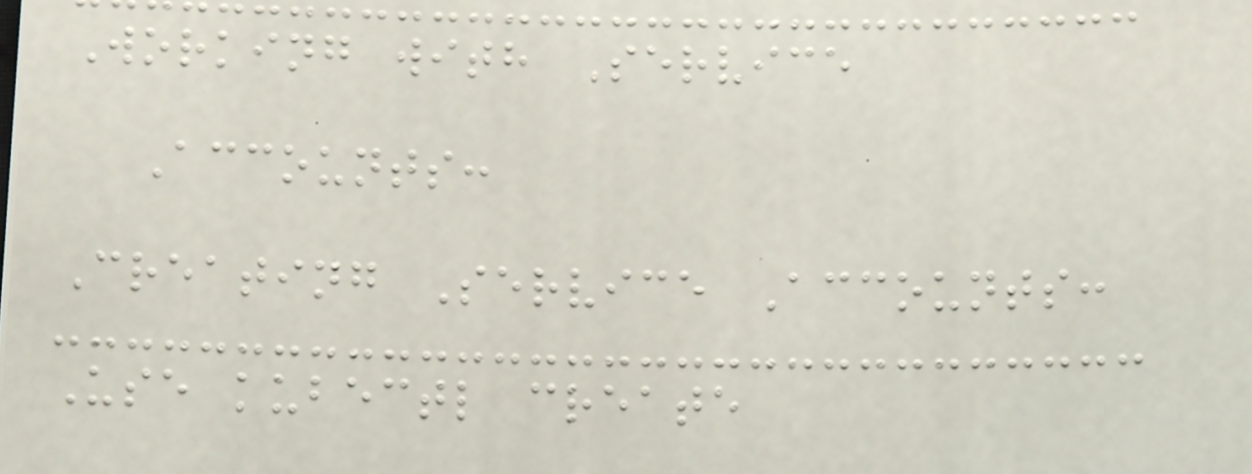Working with Service
Accounts:
Creating Service Accounts:
Use kubectl create
